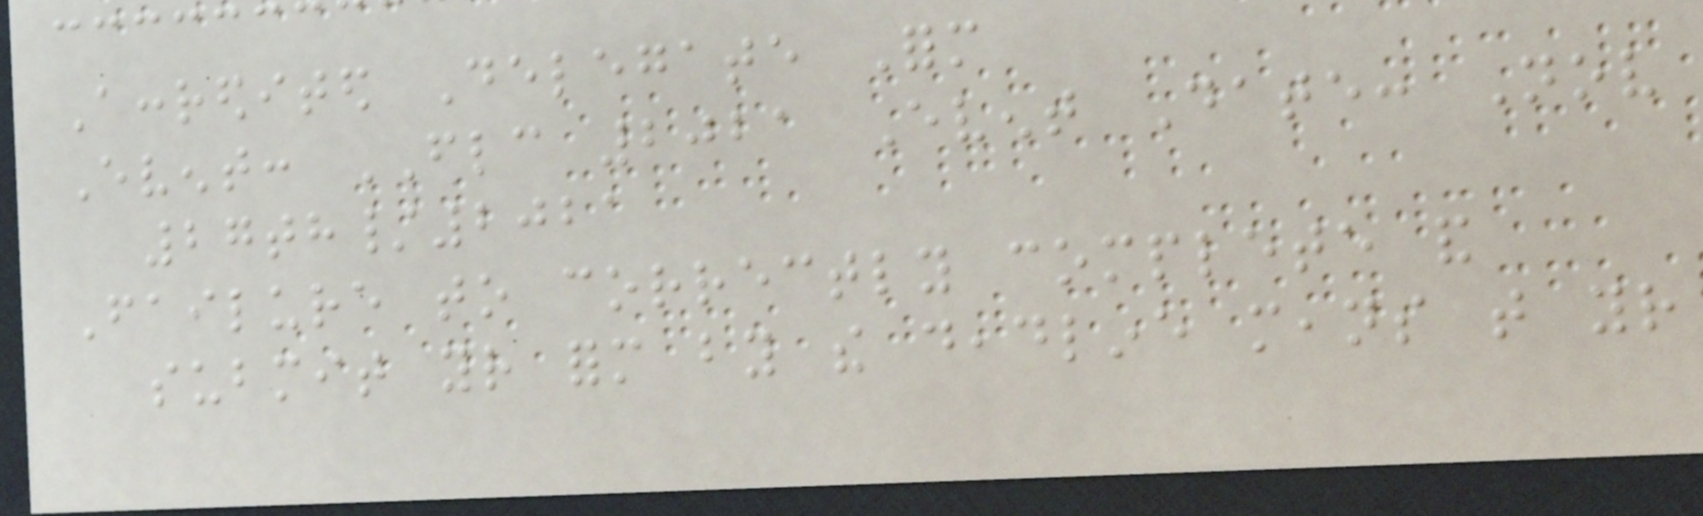Accredited Delegate Form
Event: FLC 2021 Event Date: Nov
27th/2021
Failure to correctly complete and
submit your form by the deadline means that your
